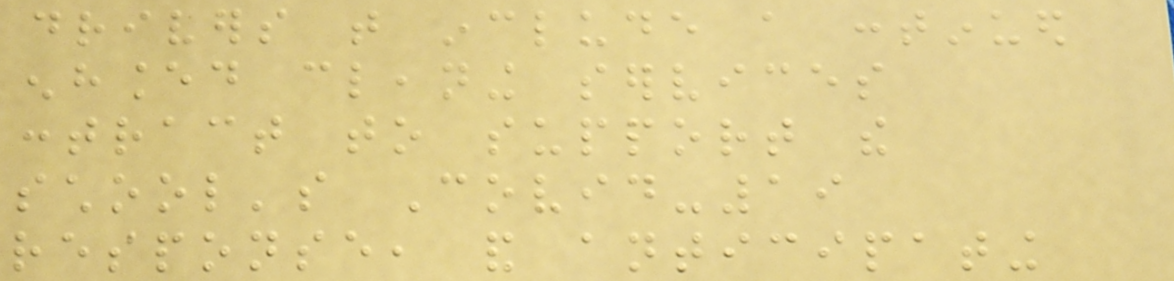drivers that include a continued
enhanced cleaning services
contract to support the
school's Covid-19
response, and anticipating
